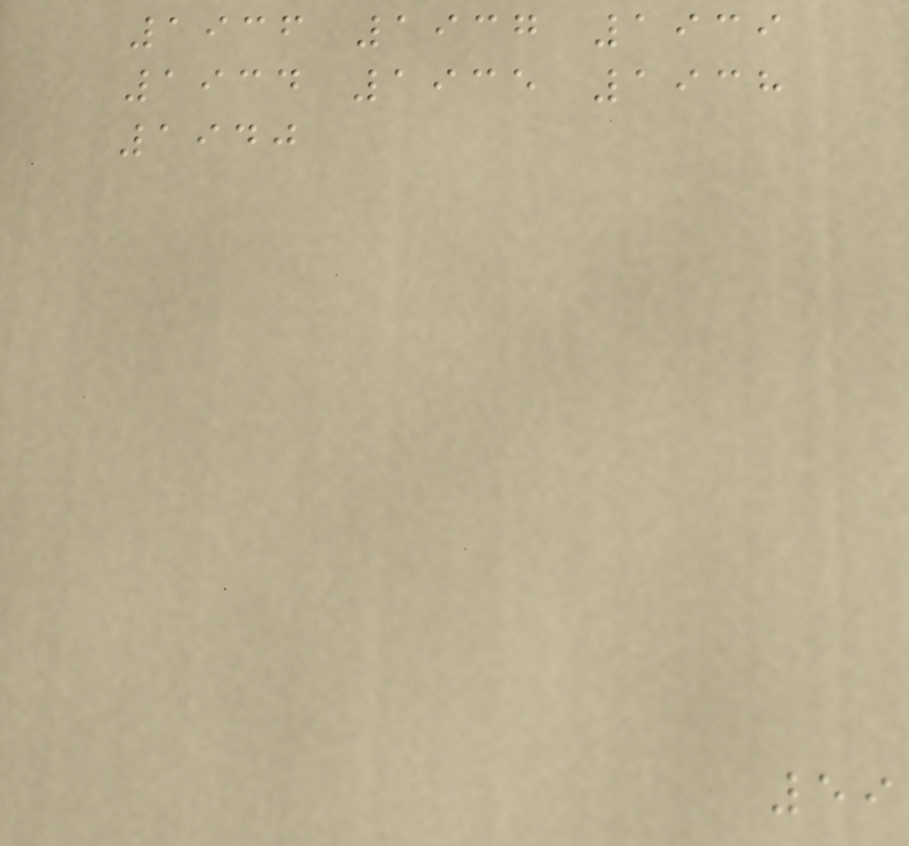1936 1937 1939
1934 1935 1938
1940
59
